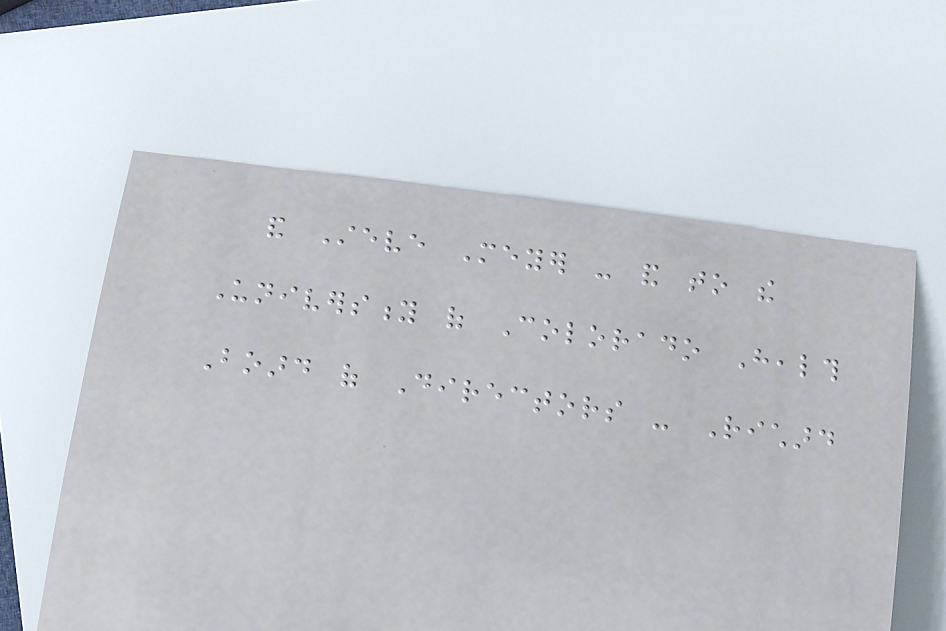and Steve Meyer - and to the
University of Colorado Health
Board of Directors - Richard
